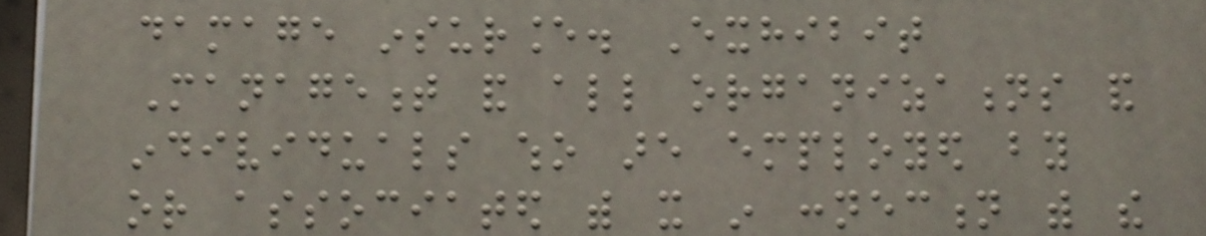damage insurance. Exhibit
Management and all organizations and
individuals who are employed by
or associated with it in connection with the
